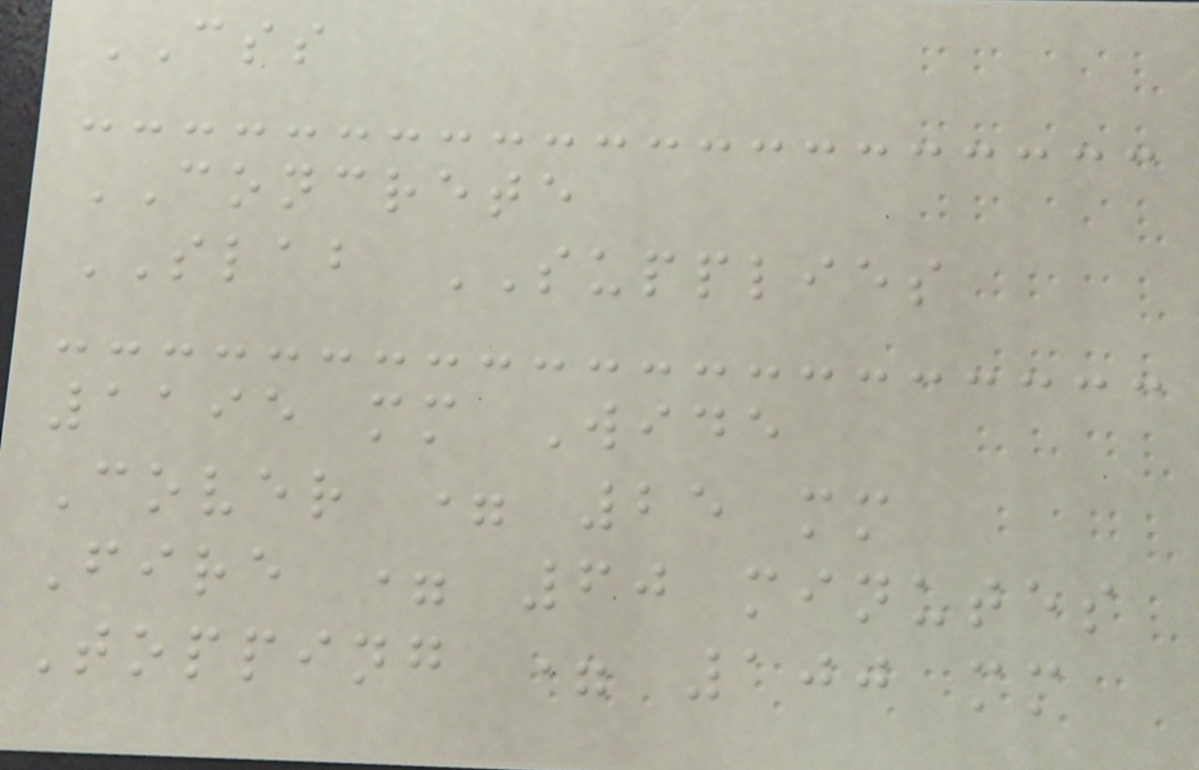CSS
CONCRETE
SLAB SUPPLIES
1195 mm Wide
Cover = 25 mm
Fire = 60 minutes
Topping = 100 mm
